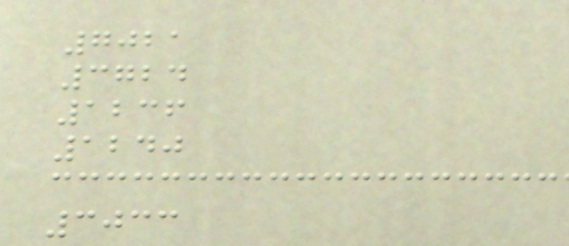7021
3724
1236
1240
3033
